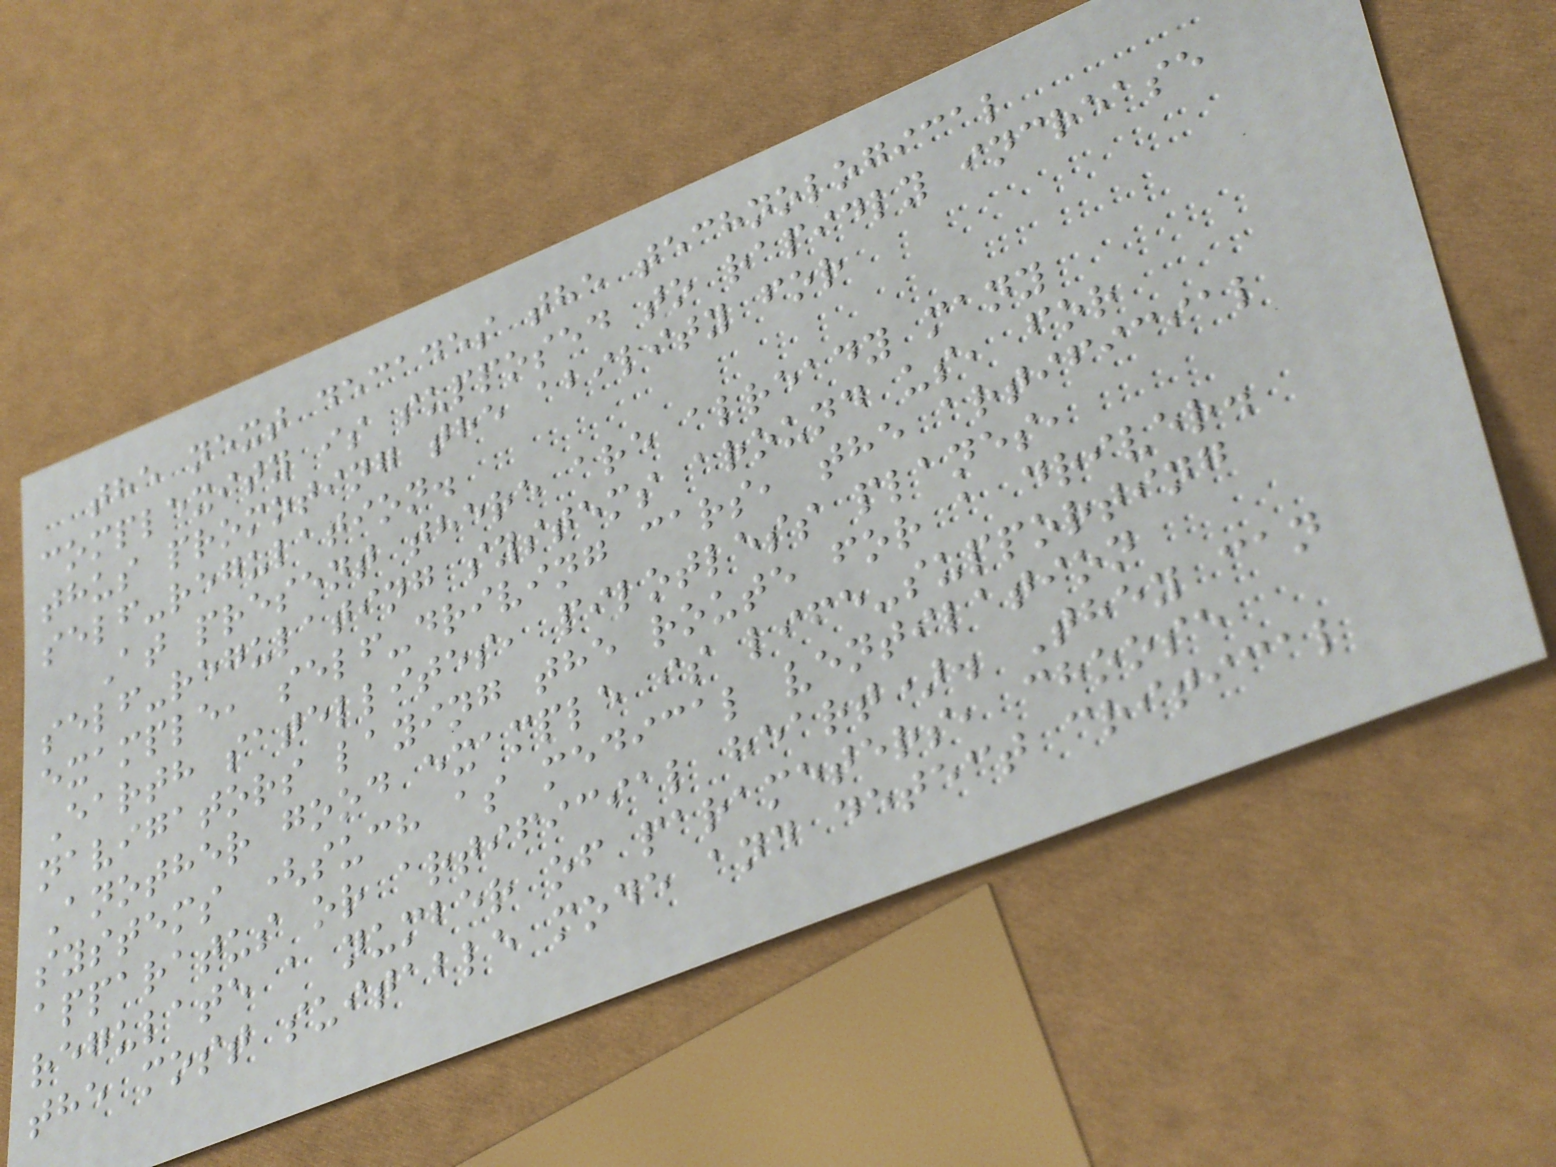the next decades the technological
complexity is supposed to rapidly increase
thus promoting the ability for
self-regulation.
At present there are already many
self-regulating systems around us, for
example, self-driving cars, the artificial
Earth satellites, pilotless planes,
navigators laying the route for a driver.
Another good example is life-supporting
systems (such as medical ventilation
apparatus or artificial heart). They can
regulate a number of parameters, choose
the most suitable mode and detect critical
